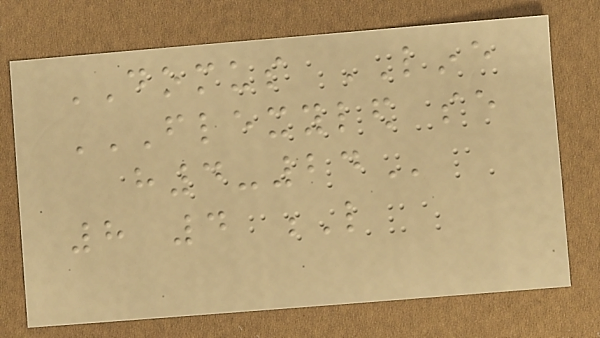DOMUS LINE
FLEXYLED SE
H4-24
8 4 L
